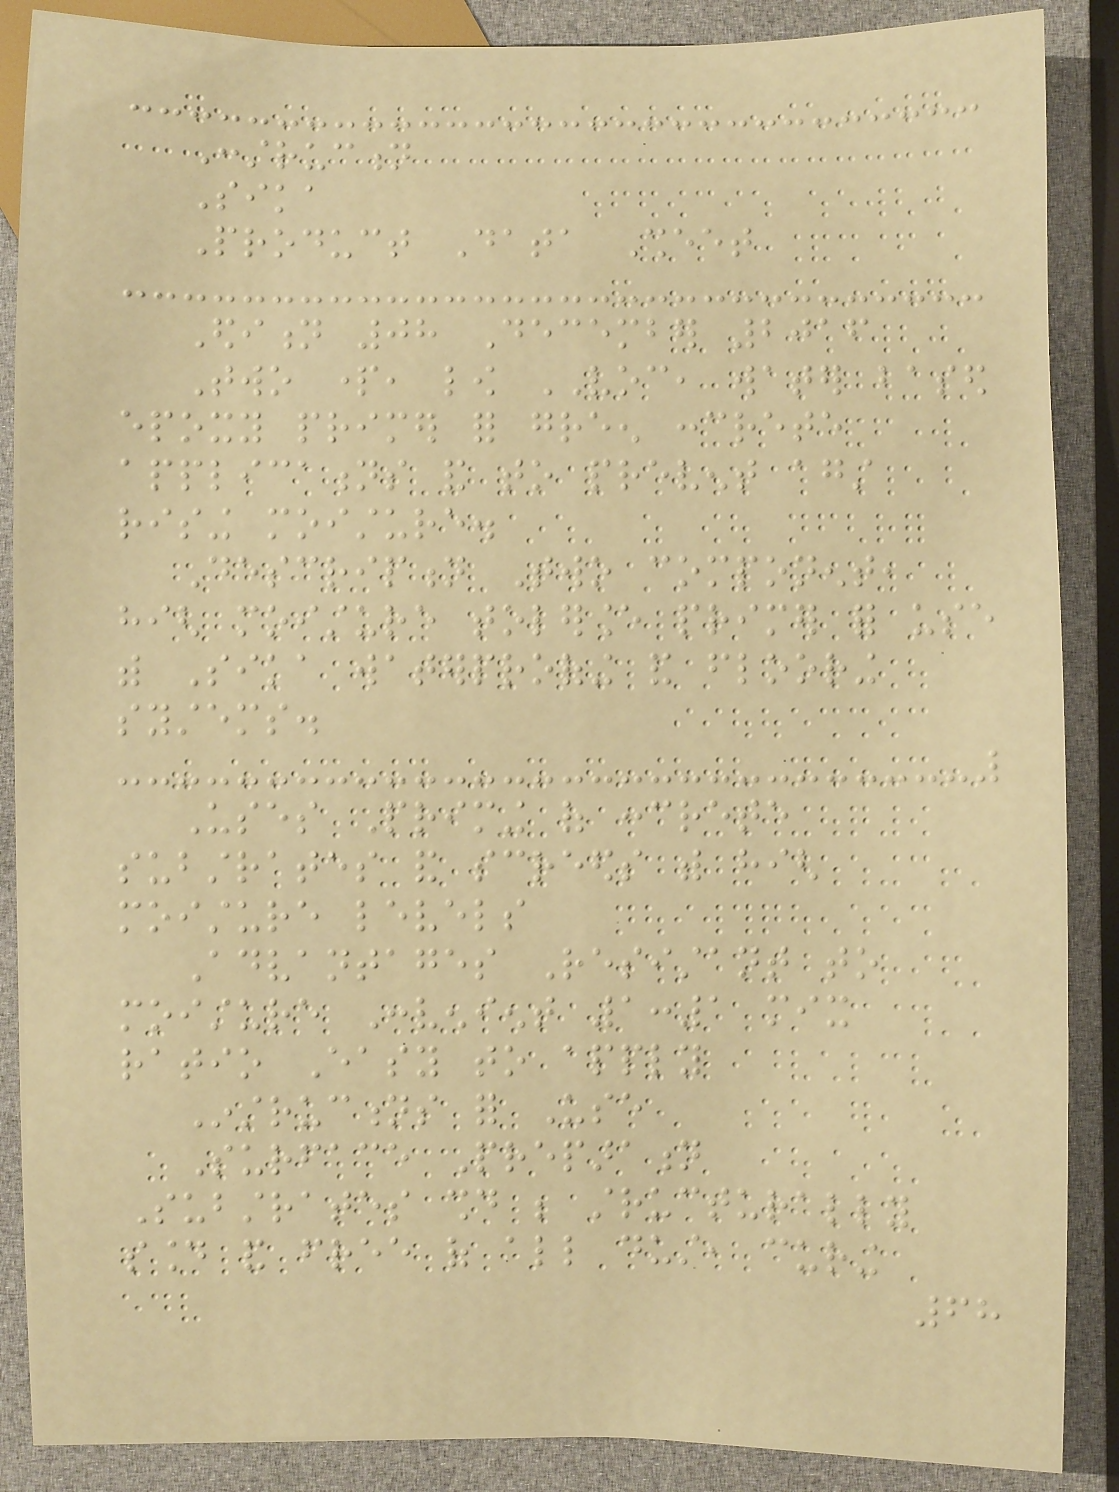Construction
Sika
Product Data Sheet
Edition 08 December 2016
Two part, low VOC, water based
epoxy primer for green concrete
applications and to prevent against
rising moisture.
Description Two component,
high moisture tolerance primer for use
with Sika waterproofing and flooring
systems.
Uses Priming of concrete
substrates and screeds with high
moisture levels
Advantages Resistant to
moisture Convenient 1:1 mix
ratio Easy to apply
Instructions for Use
Surface Preparation
Substrates should be structurally
sound and free of all dust, curing
68
